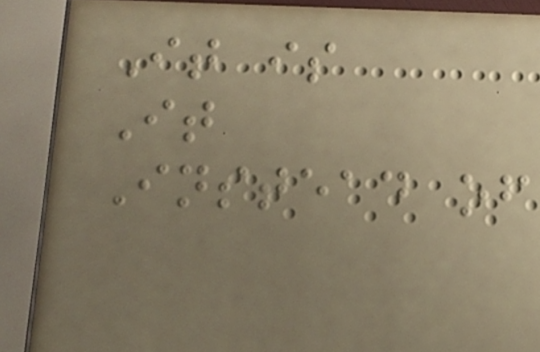It is
It
Instead of
